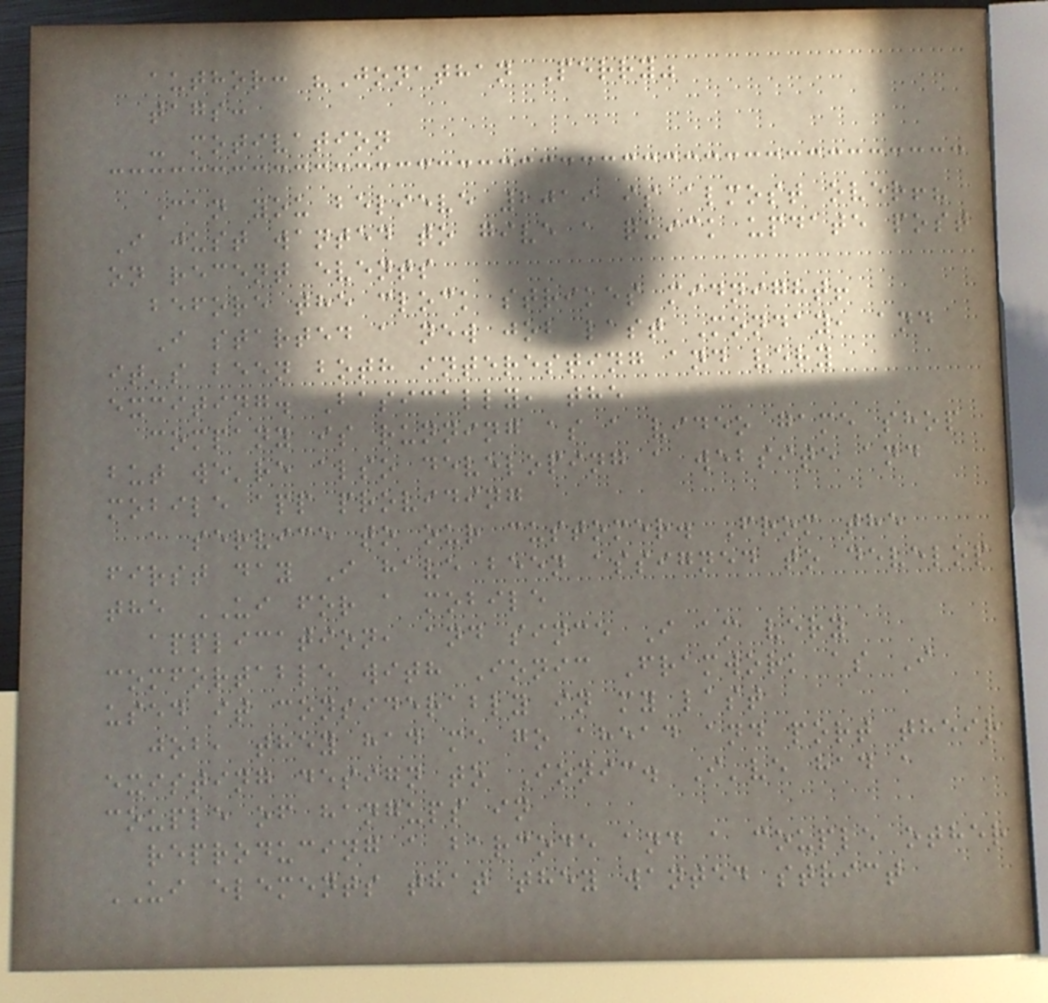author: "Jonathan Perry"
tags:
- motivation
Can you believe 2019 is almost over!?
I just wanted to give a quick update post
on recent events
before the clock strikes midnight!
I started a new job last Monday, and
it's been both interesting and very
exciting. Basically, the
company is running as a video game shop
but we're also developing a website and
mobile app providing
a service to our customer. From the
first day I have been assigned to develop
the UI for a mobile
application, and since I am very
comfortable with Ionic Framwork as I
used it considerably in my last
job, they had me go ahead and port their
existing design to Ionic. I've had a
couple of hangups in
reproducing a barcode and a couple other
UI elements that they wanted strict
